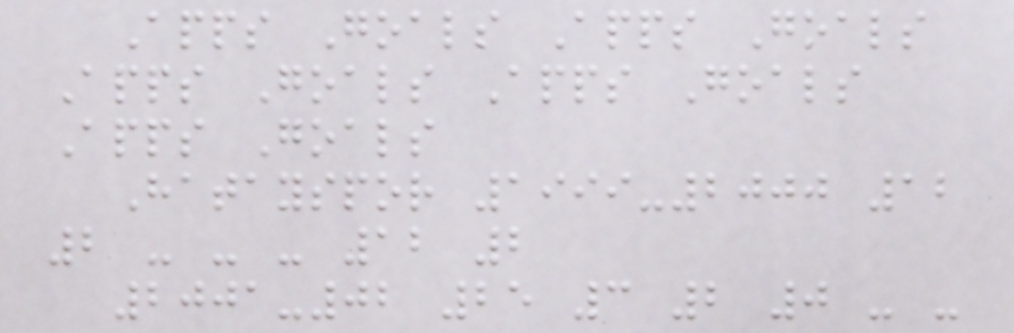Apps Goals Apps Goals
Apps Goals Apps Goals
Apps Goals
Hatayspor 1999-2000 12
2 - - - 12 2
2001-02 25 3 2 0 - -
